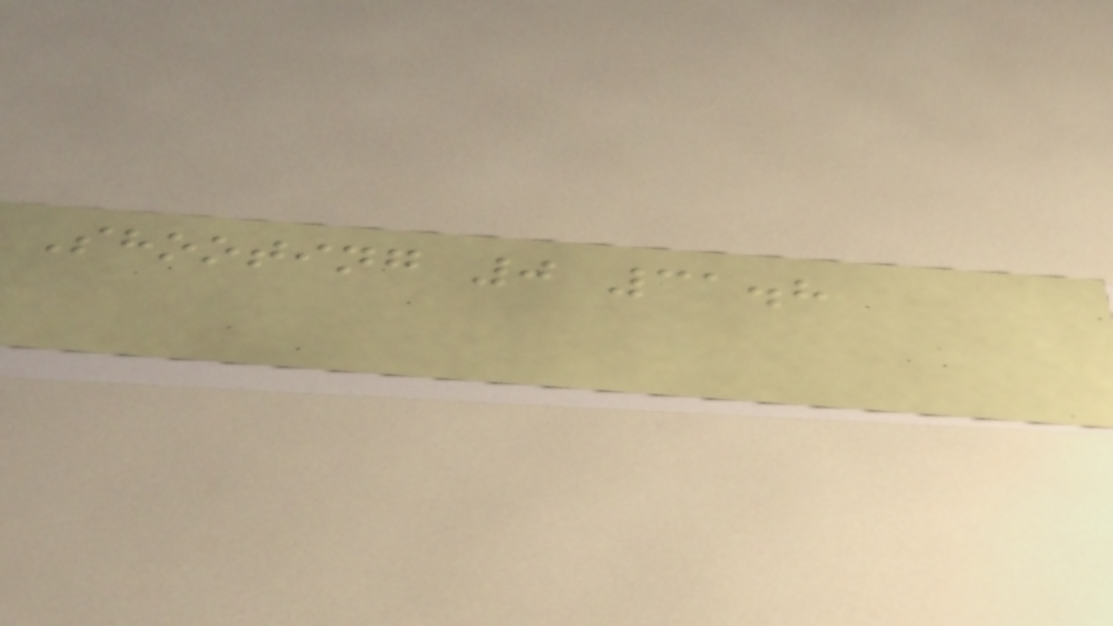Shooting 0 31.8
